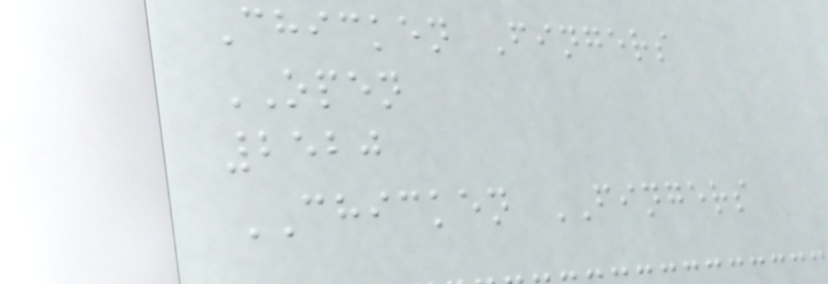Chicken Fingers
OPEN
2520
CHICKEN FINGERS
